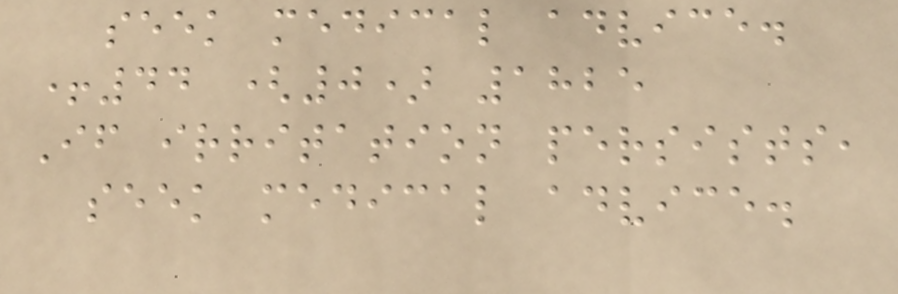seek medical advice.
+44 (0) 1825
If irritation persists,
seek medical advice.
